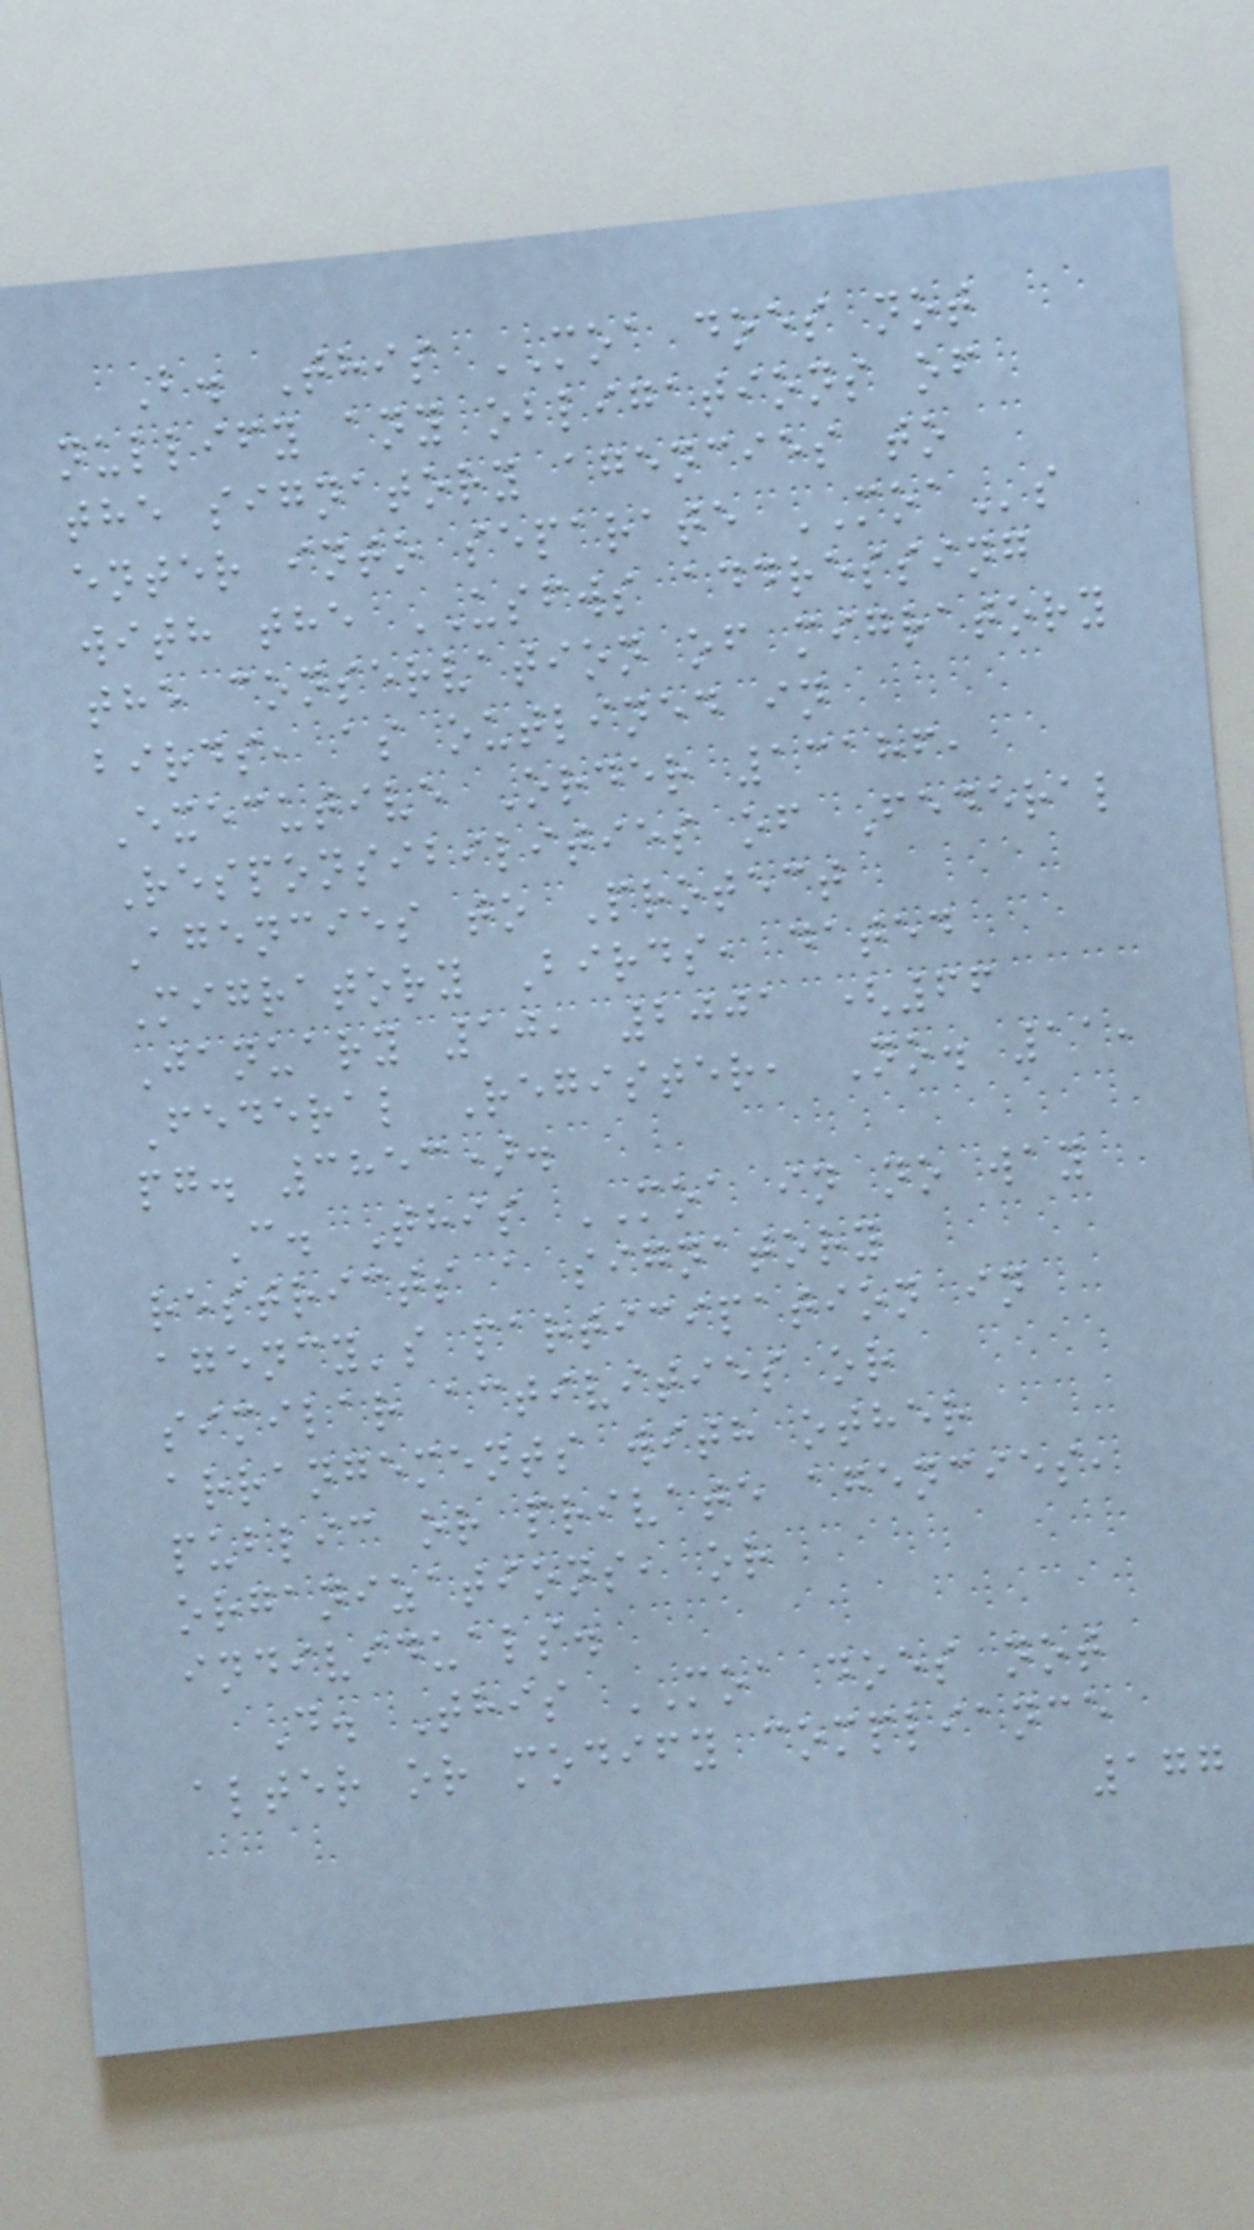B. This MOA does not
nullify any obligations of
the signatory agencies to
enter into separate MOAs
with the USFWS addressing
the conservation of migratory
birds, as outlined in
Executive Order 13186,
Responsibilities of Federal
Agencies to Protect
Migratory Birds, dated
January 10, 2001 (66
Federal Register, No. 11,
pg. 3853).
C. This MOA in no way
restricts a signatory
agency's participation in
similar activities or
arrangements with other
public or private agencies,
organizations, or
individuals.
D. This MOA does not
alter or modify compliance
177
